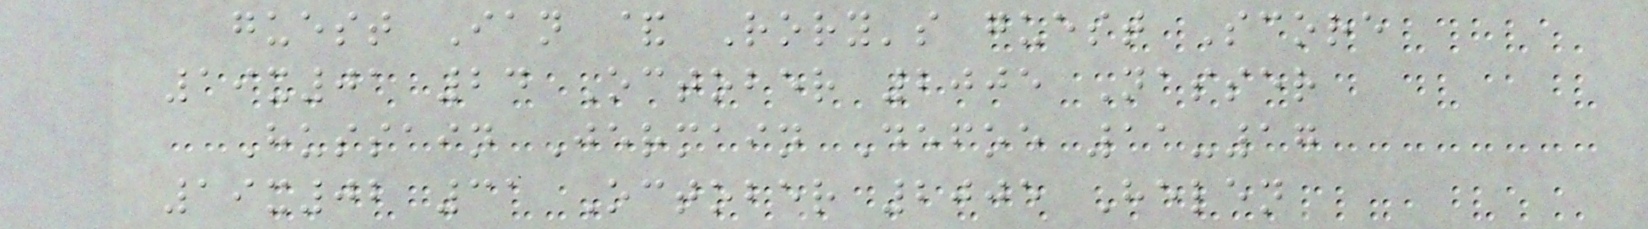guest Ian & Rory's guest Score
19x01 24 October 2005 Nasser
Hussain Jermain Defoe 11-17
19x02 31 October 2005 Helen
